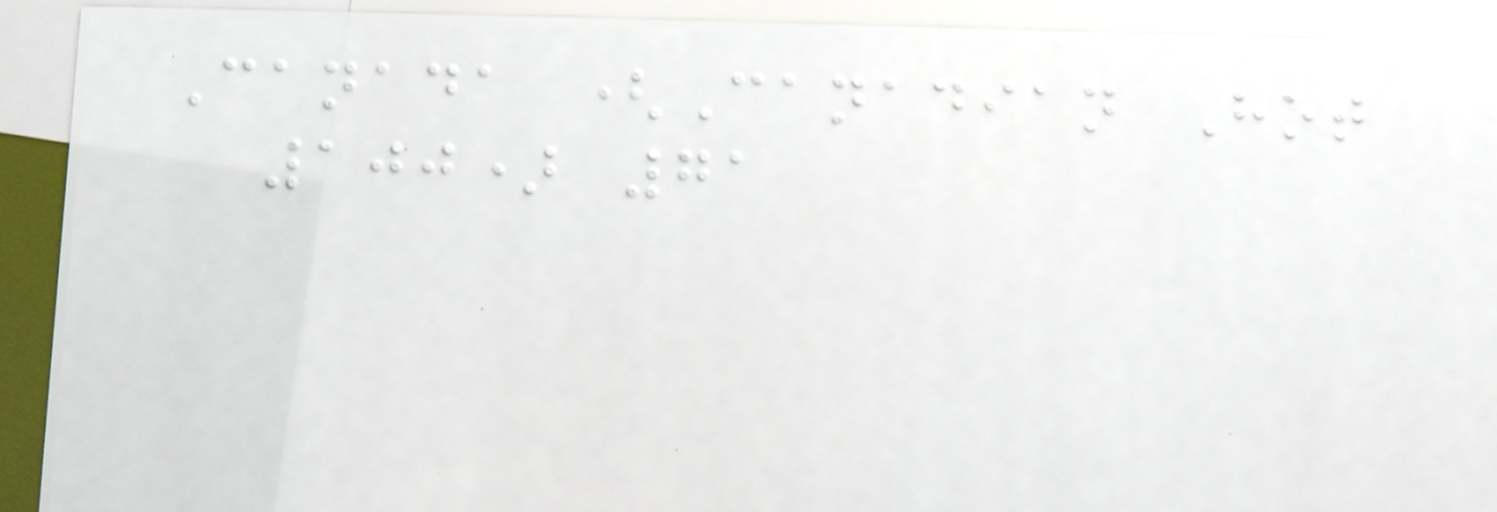Canada (Canadian Hot
100) 71
